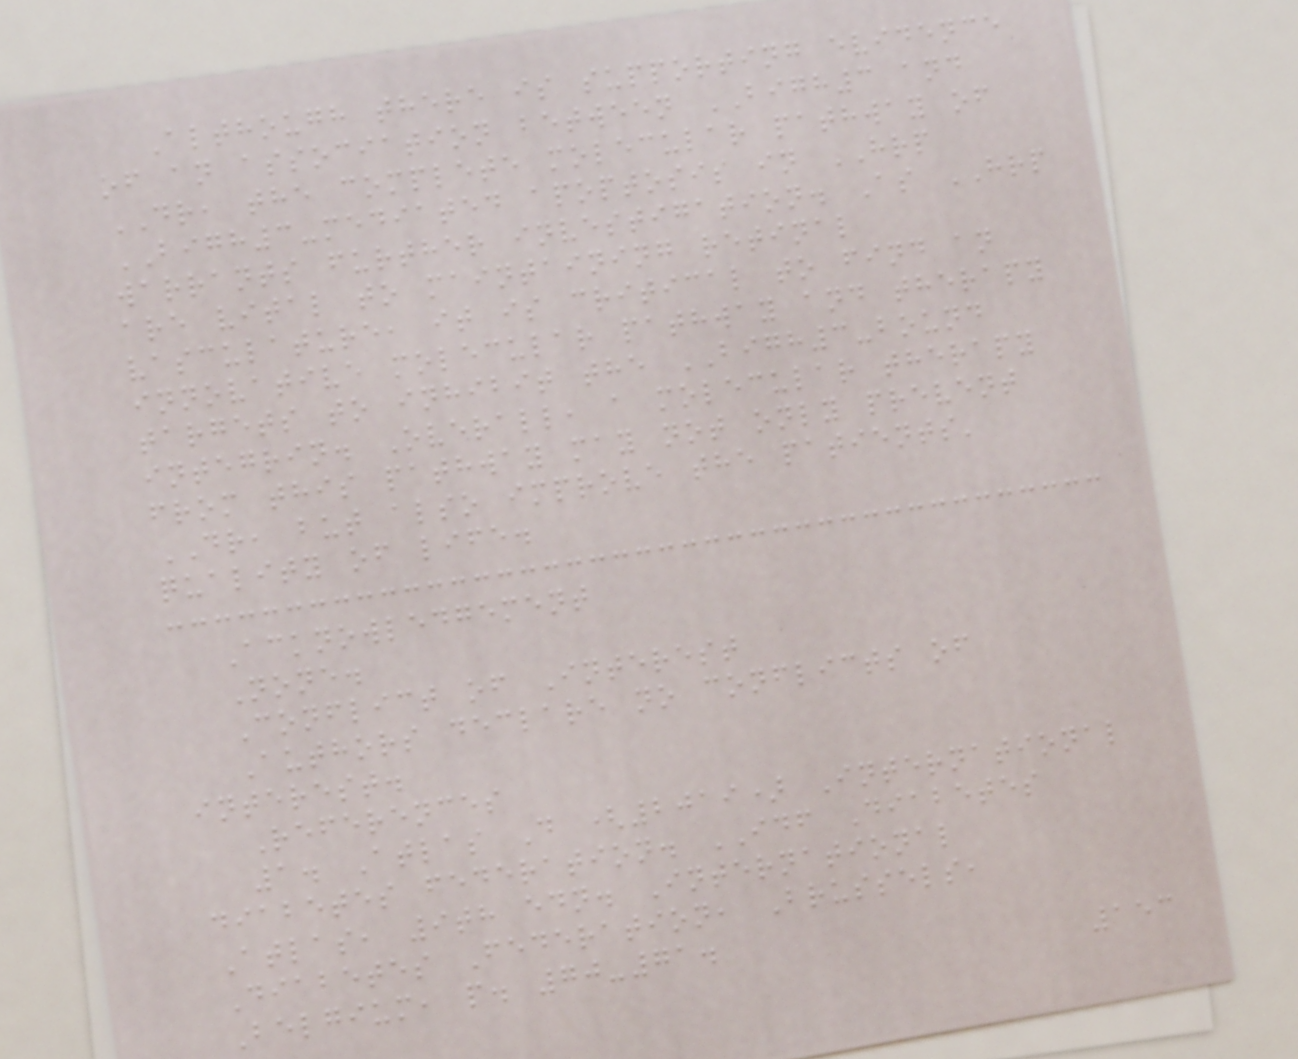Although there is supporting evidence
of an association between BIGH3 and
DR, the complete molecular pathway of
BIGH3-mediated apoptosis in HRP
warrants further investigation. As HRP
are vital to maintaining retinal
vasculature, it is critical to find an
innovative molecular pathway and therapy
targets to inhibit the BIGH3-bound
integrin. Overall, a molecular therapy
from this pathway may not only prevent
DR, but also improve the patients'
quality of life.
Acknowledgement
None.
Conflict of Interest
Authors declare no conflicts of
interest.
References
1. Atlas D (2019) International
diabetes federation. IDF Diabetes
Atlas, 9th edn. International
Diabetes Federation, Brussels,
Belgium, p. 70-71.
153
